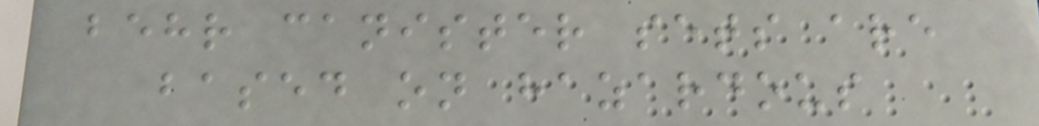behr canister sets are
based on hazardous
